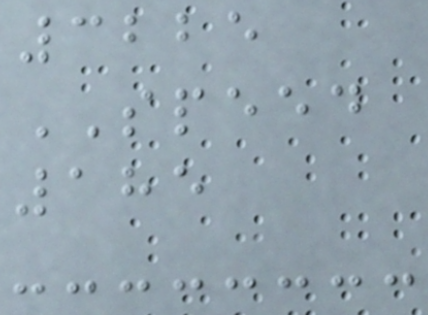3225
SPEED
185
